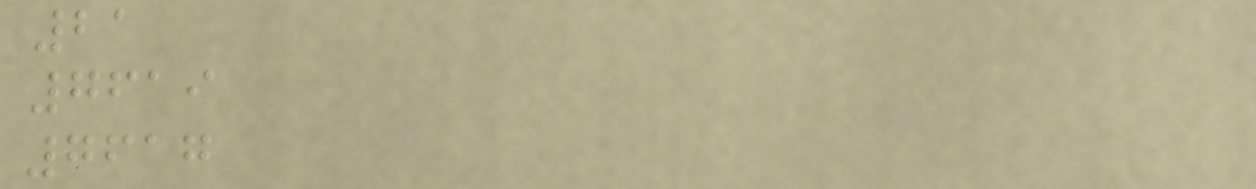21
7619
7617
